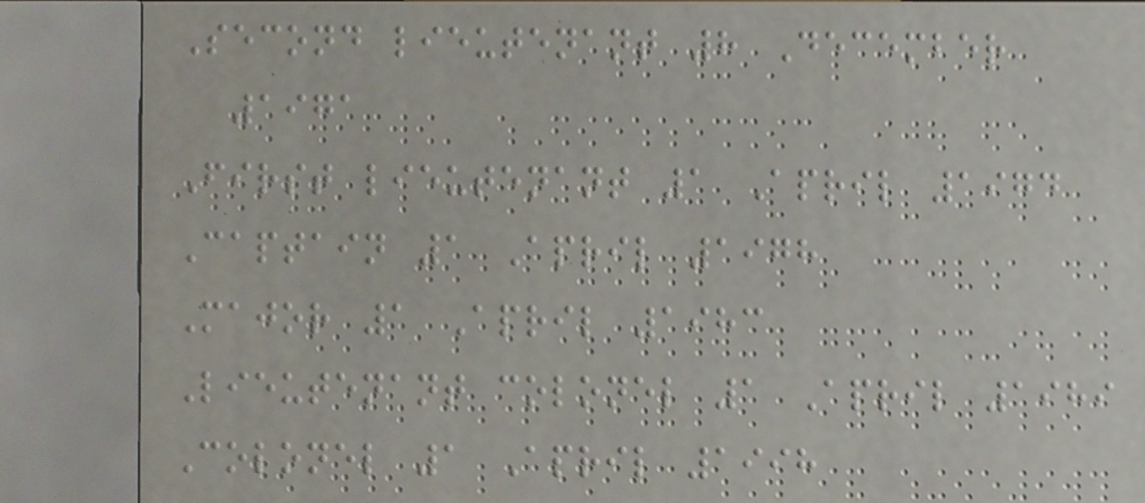Second lieutenant 8 December
1971
First lieutenant 1 April 1974
Captain 1 April 1978
Major 1 April 1983
Lieutenant colonel 1 April 1989
Colonel 1 April 1998
